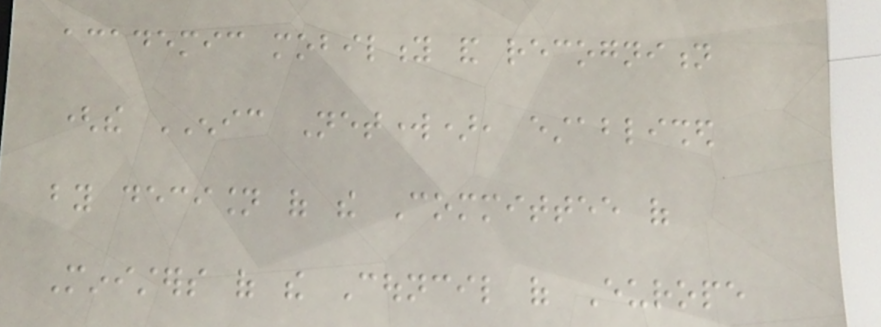academic mobility and recognition
(the ENIC Network), established
by decision of the Committee of
Ministers of the Council of Europe
